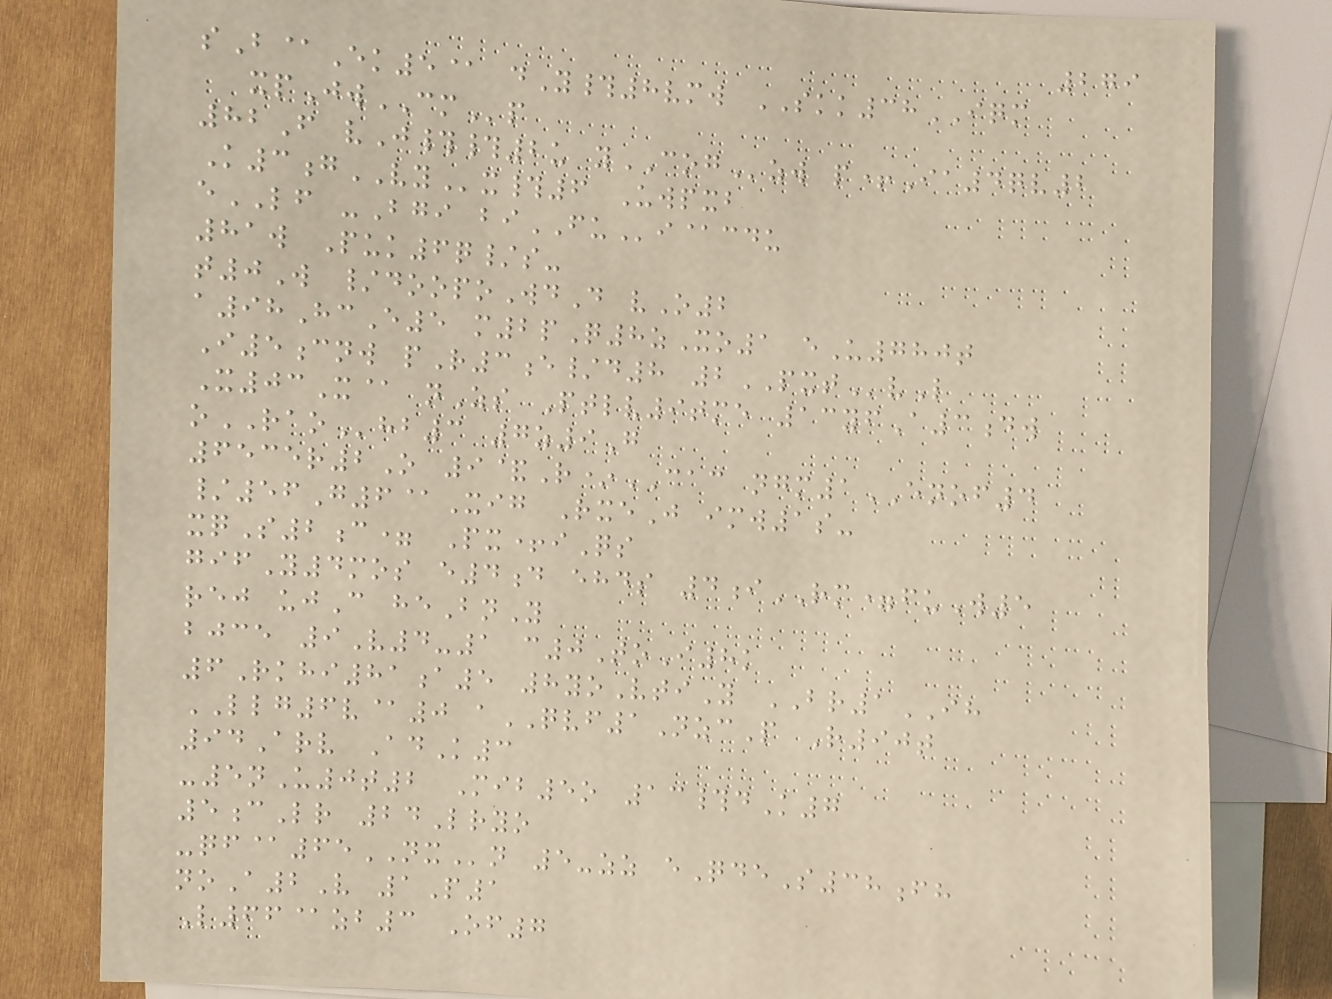279
sB@Ek5@ dY#8vmw SKK38IQM
xpJwCMp
82F vJ##2u yCOGzw p+Ia4qv2
K3gVYx#6 Uwpxb
eLF -Bgi biFUi@cdu
81w Puk6q/s-
t0W /doopoWdD vO2
a98HcE5 m2pQ8zXo1 eU780t
I5cnw pR3e/d8 2PXTvL
X03X@ nZs Ptlv9tme 13yfA3dw
oRAOhb3 7z9G
6535r2O 9&R*CAC ngm1ENOF4
/56G6@Xig RxeJ imw1s-
xqS2c= Px+iQs
gifY4mos e4d ehds 4iRM=fuW5
rej ujC heBnY
bjce 9V4-1 c0ToI8k
6Rkhi81a5 8yoVtiY BR1IH
LLG6v@0 aQVF1NzcP R90t
94Arv AdK3
-5nU0t2 Mib5o 13#dK7
5cLr 24Lryo
-qf@65NXn 5-zz eQdeS38fh
noA2V 1P1
L66@zb3 Of7
